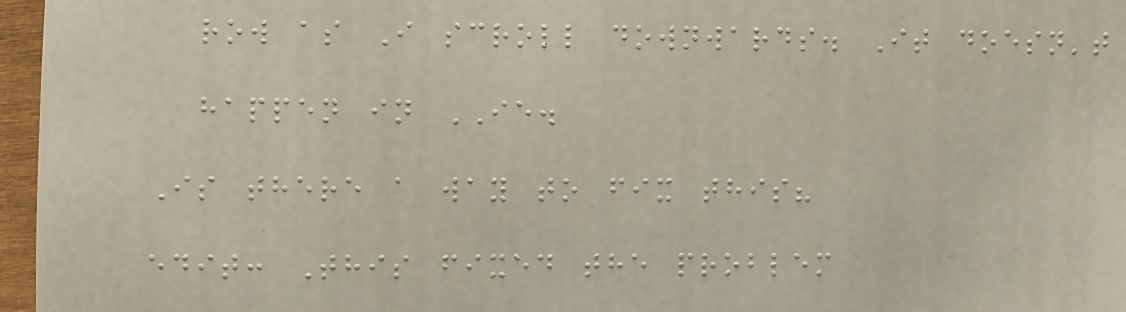row as I scroll downwards. It doesn't
happen in IE.
Is there a way to fix this?
edit: This fixed the problem
